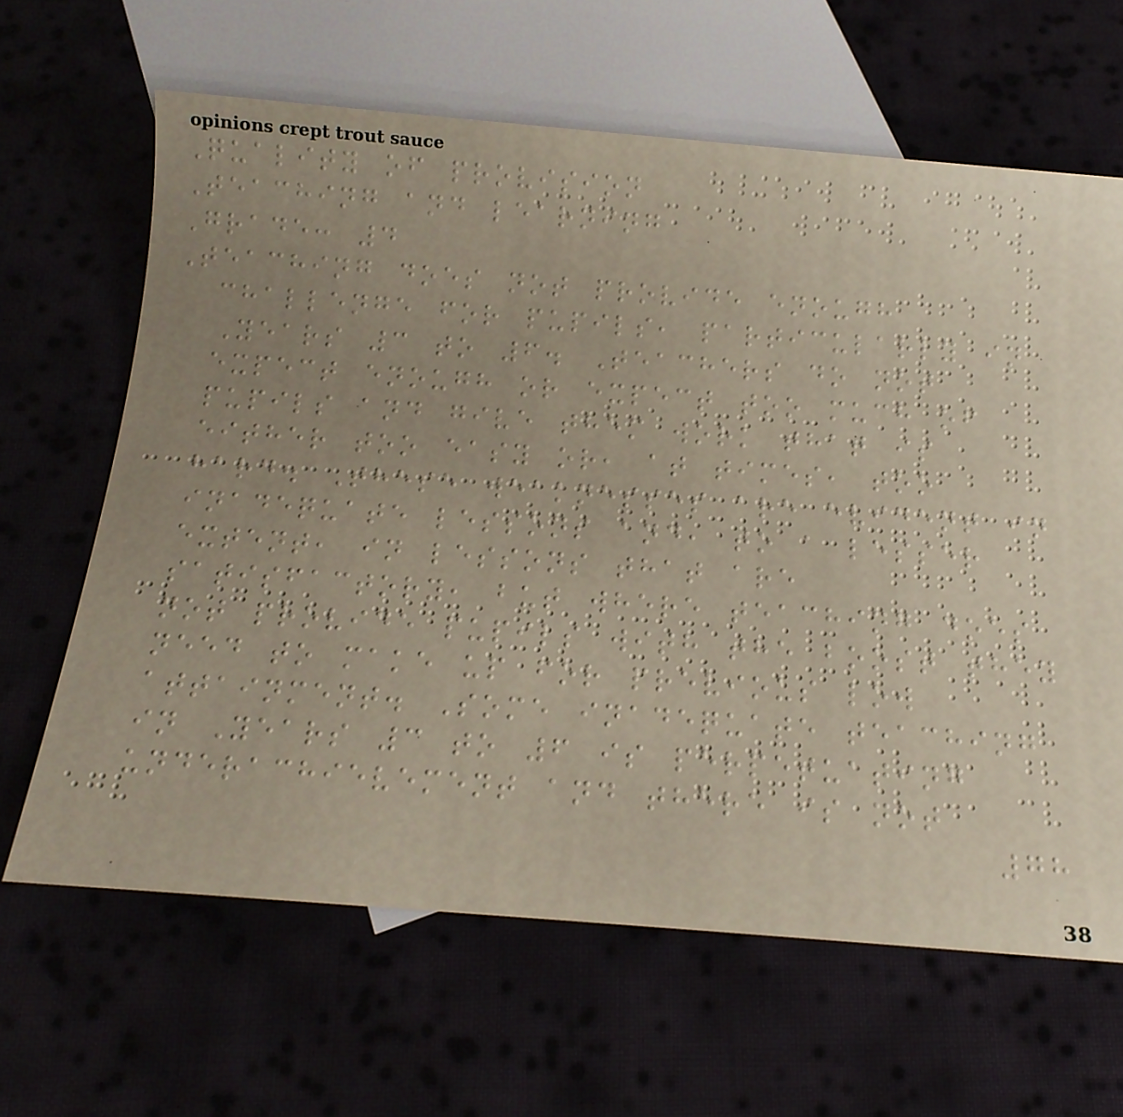Quality of provision
Teaching and learning
Grade: 4
Teaching does not provide enough
challenge for pupils, particularly in
Years 3 to 6. Teachers do not
expect enough or expect too much of
pupils and give them work that is
either too easy or, at times, too
hard. These weaknesses are evident in
inadequate lessons and, to a lesser
extent, in lessons that are
satisfactory, but where teaching does
not provide pupils with the boost they
need to make up for previous low
attainment. Some inadequate teaching
in Years 3 to 6 is perpetuating
underachievement and there is not
78
